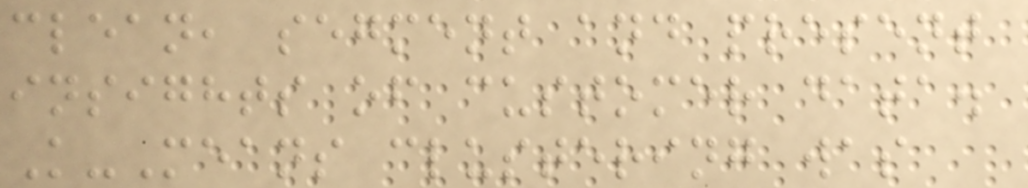clean, segment and present
insights of customer data.
K-Means clustering was
